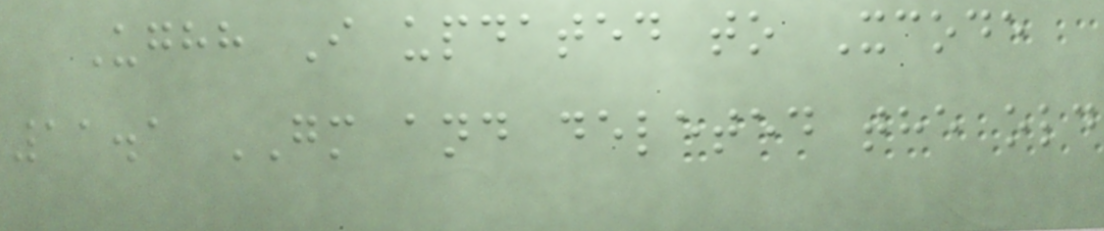Ughh I updated to Xcode
11.1 GM and deleted the old
